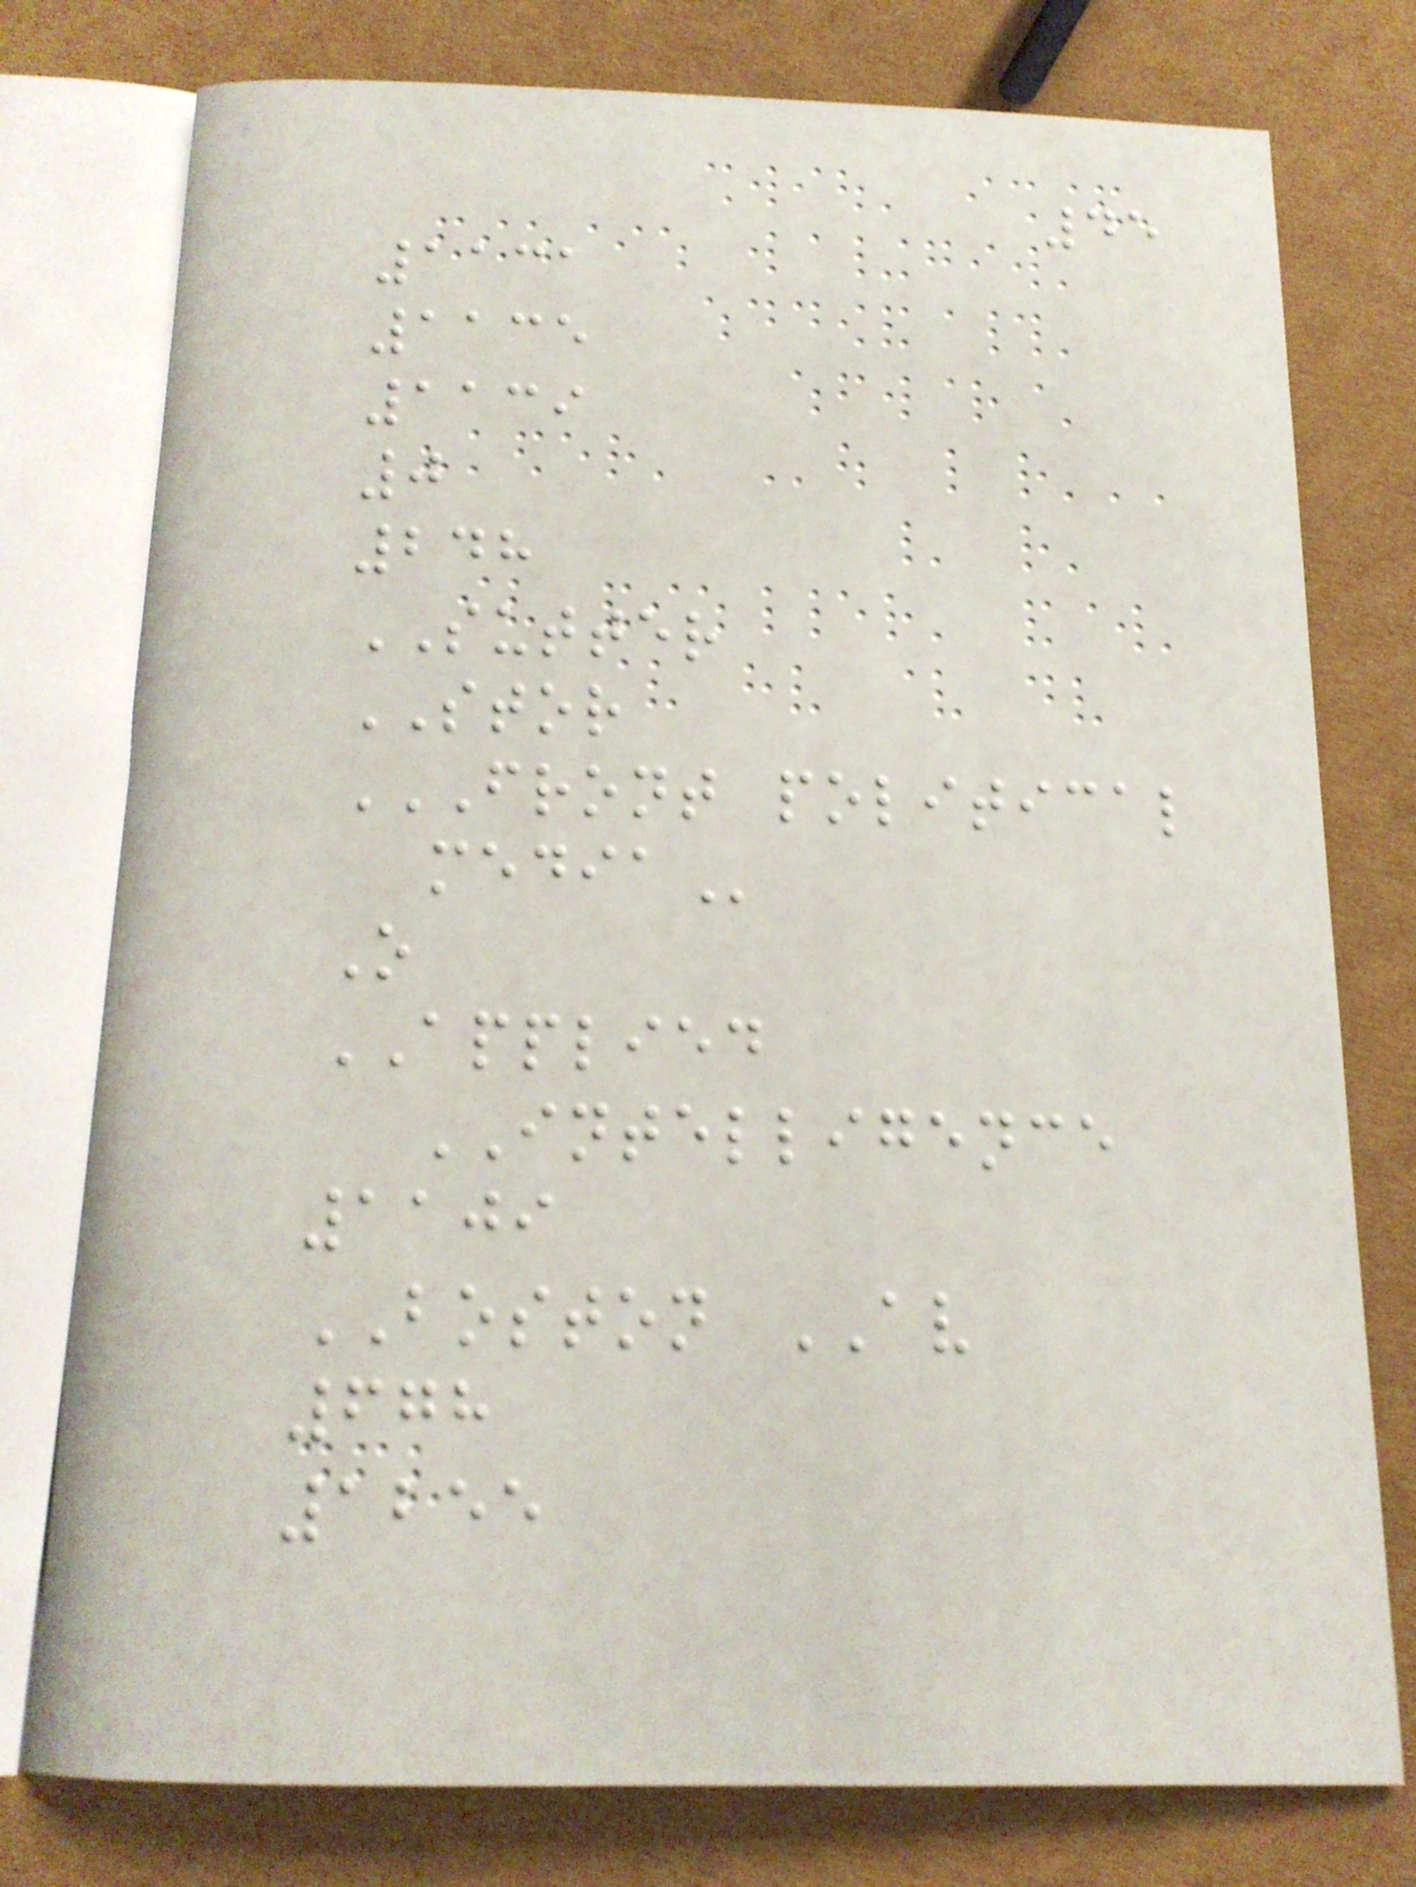45
1131
1135
1139
0
248
SUTTER
STOR
FRONT POLITICAL
MEDIA
O
APPLIED
INTELLIGENCE
1109
BOSTON AV
678
1255
